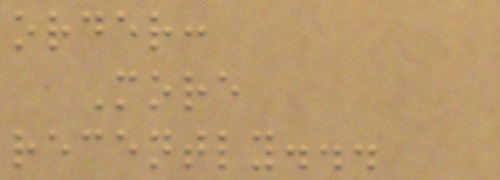order:
More
recently...
